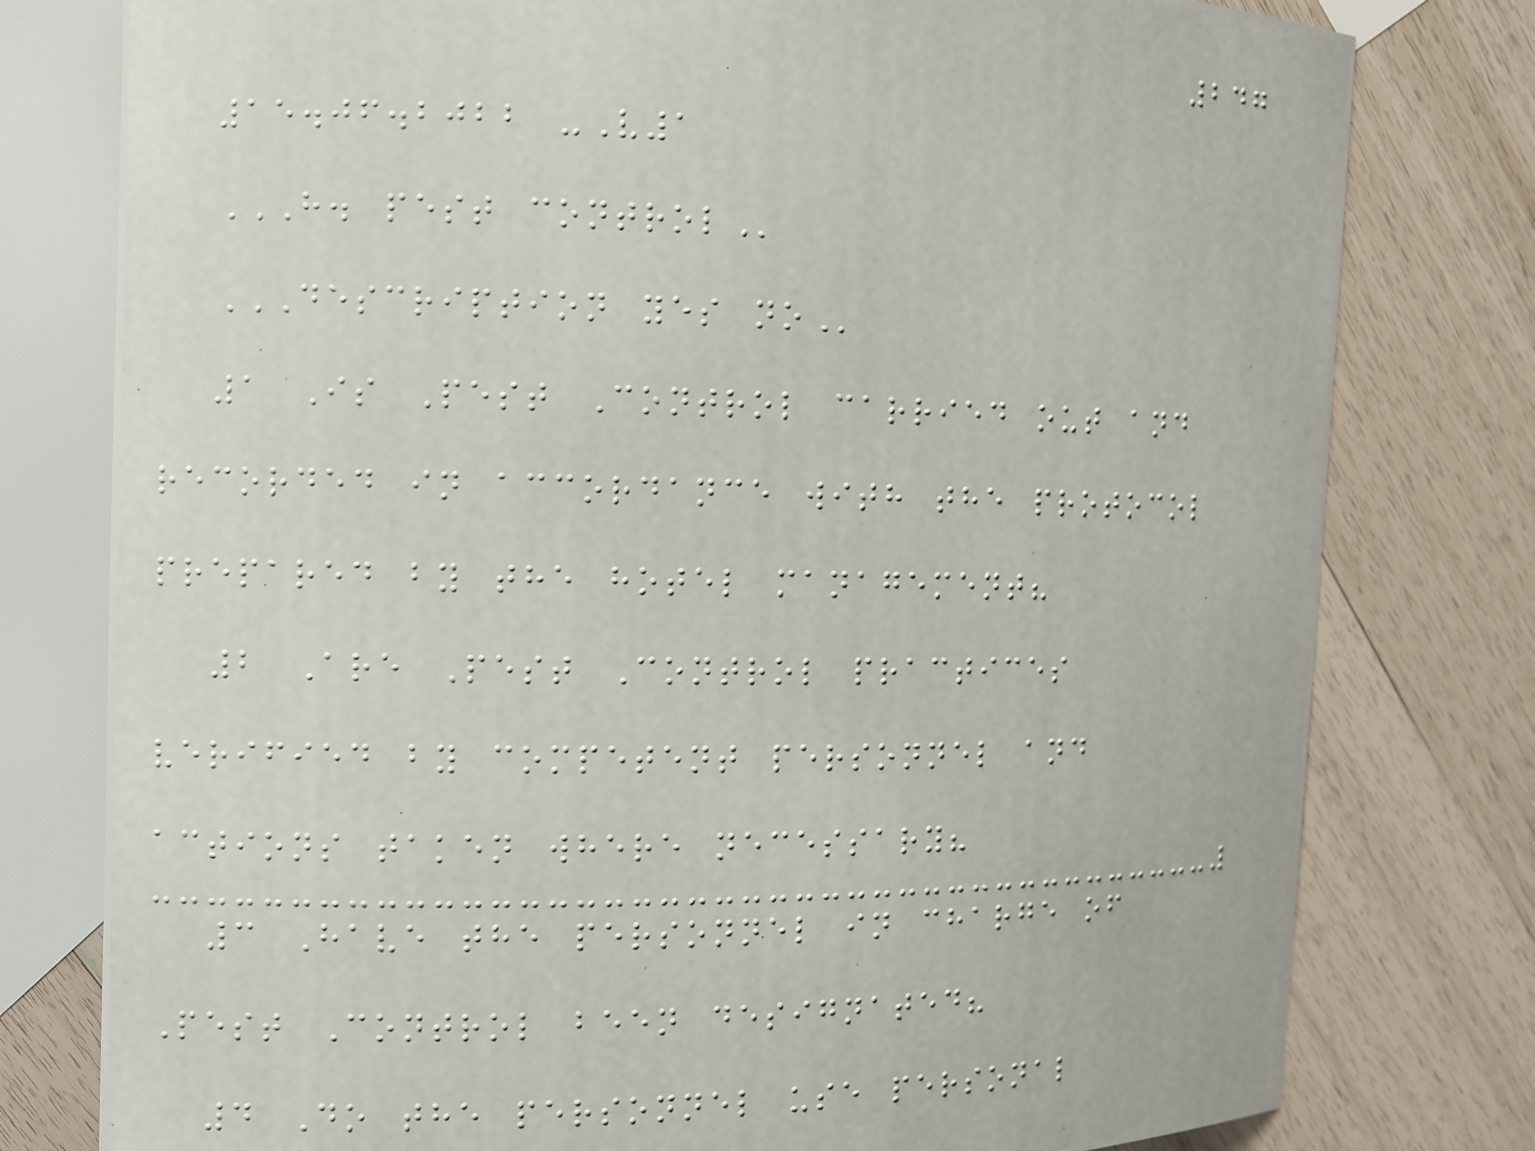247
15.06.2022 -V1
H. PEST CONTROL
DESCRIPTION YES NO
1 Is Pest Control carried out and
recorded in accordance with the protocol
prepared by the hotel management?
2 Are Pest Control practices
verified by competent personnel and
actions taken where necessary?
3 Have the personnel in charge of
Pest Control been designated?
4 Do the personnel use personal
